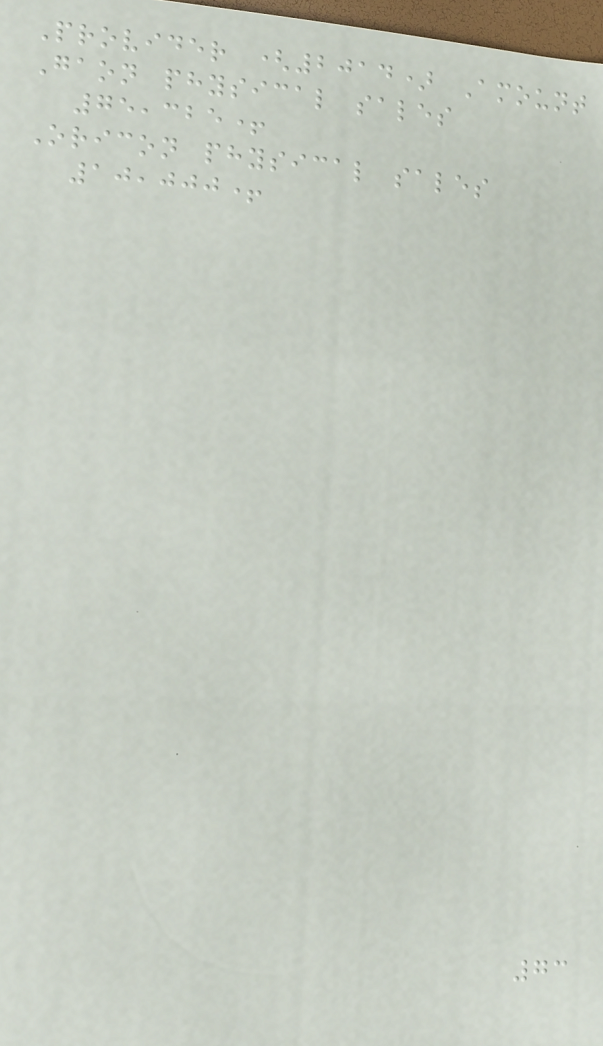Provider (2014) Amount
Gaon physical sales
75,325+
Oricon physical sales
10,000+
73
